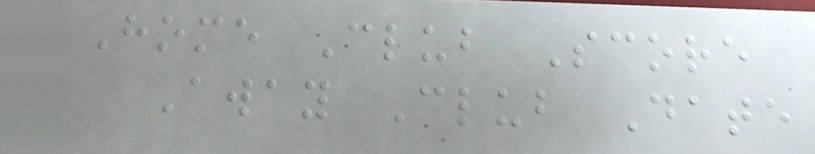Home Club Score
Away Club Date
